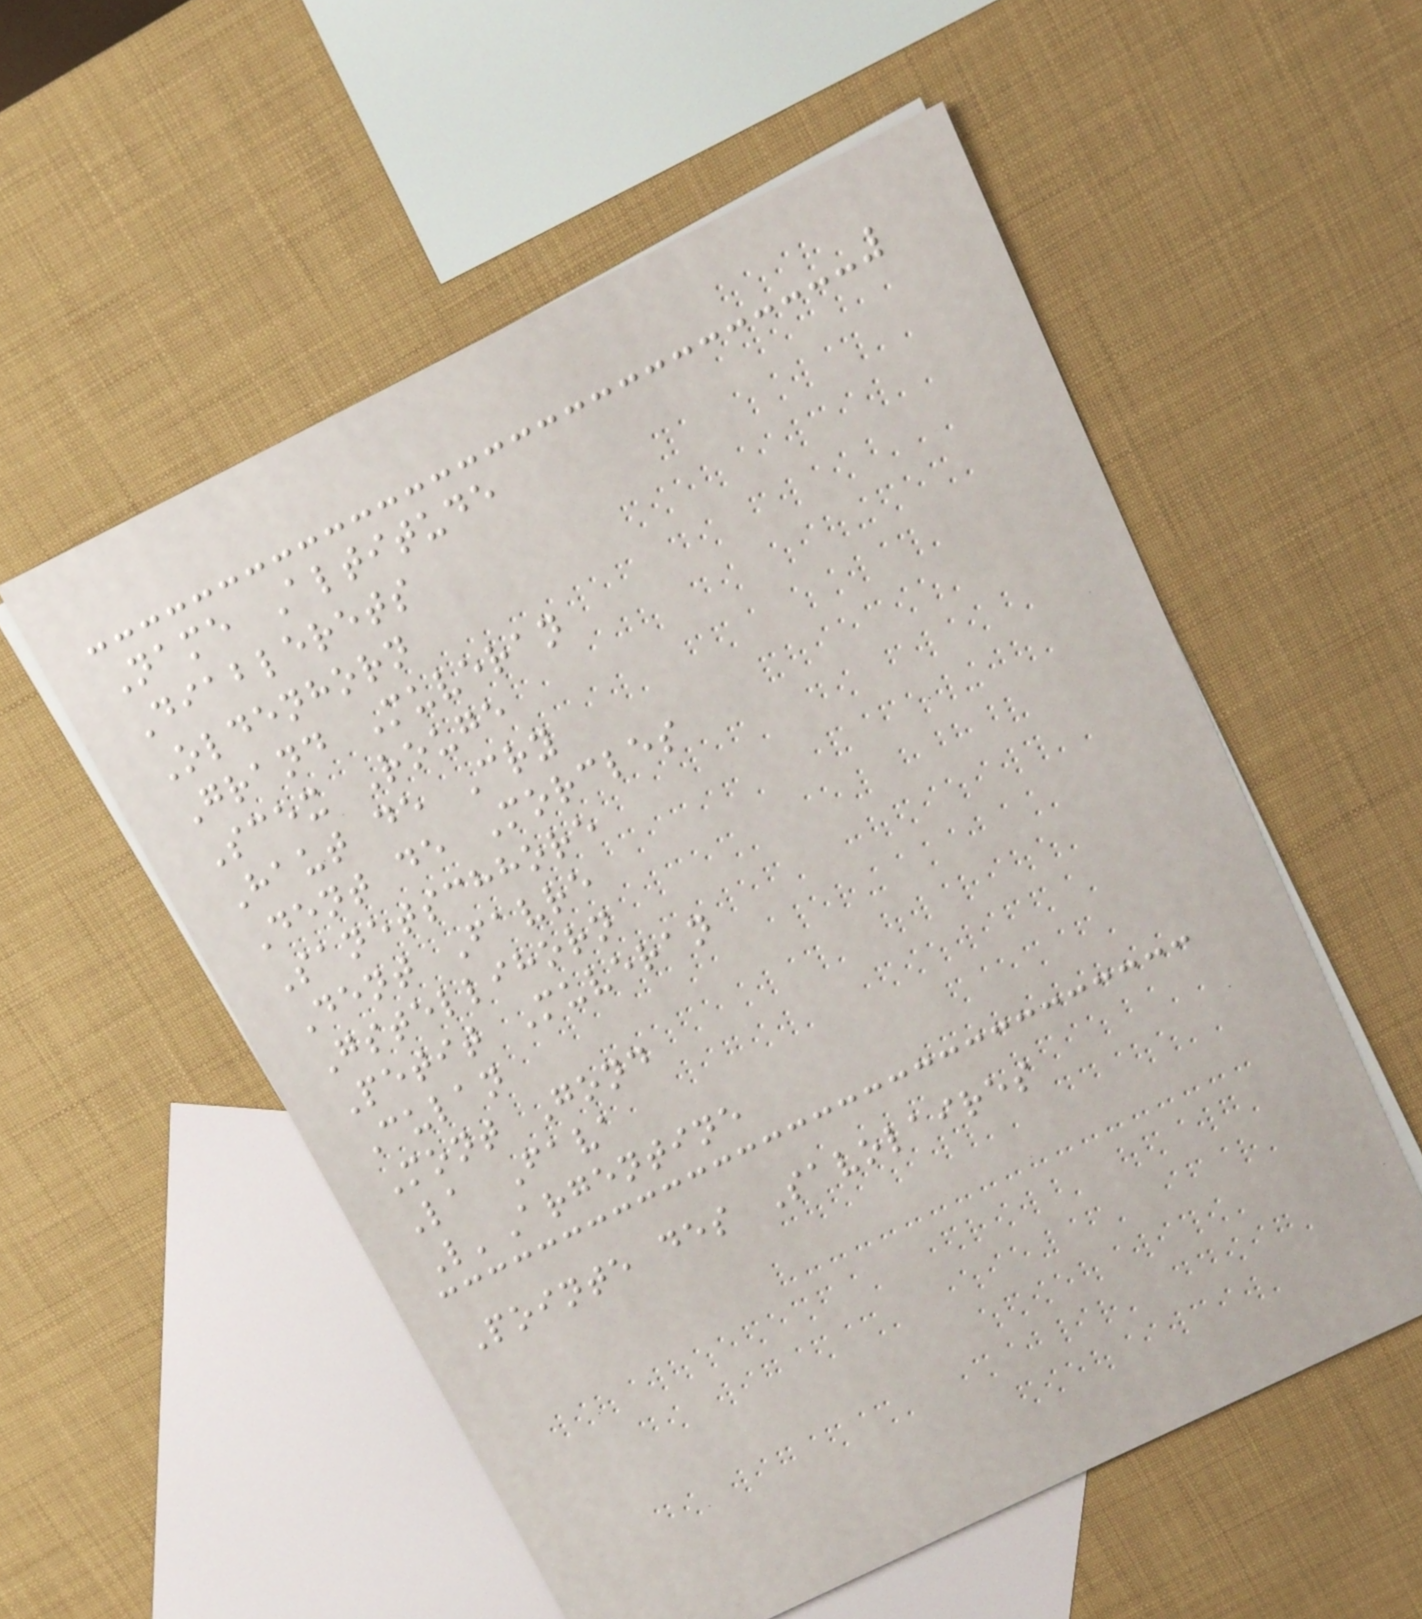Name Altitude
Diablerets
Oldenhorn
Grand Muveran
Scex Rouge
Haut de Cry
Dent de Morcles
Sanetschhore
Dent Favre
Gstellihorn
Petit Muveran
Culan
Mont Gond
La Fava
L'Argentine
Pointe des Savolaires
